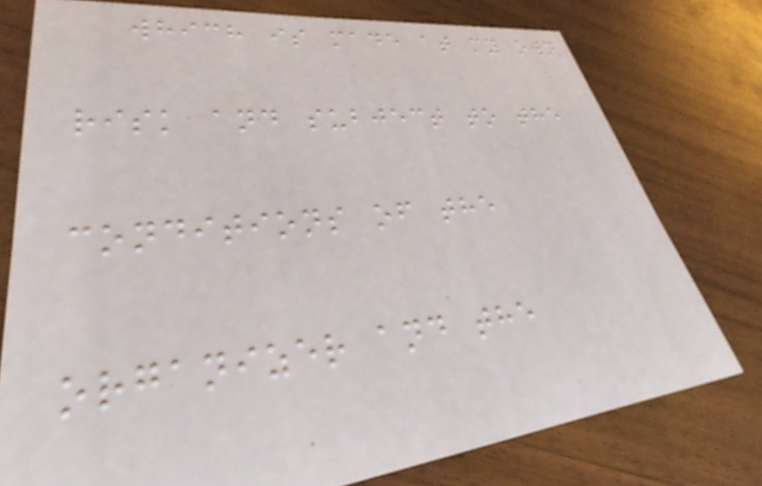which is made at my own
risk and subject to the
conditions of the
organizer and the
